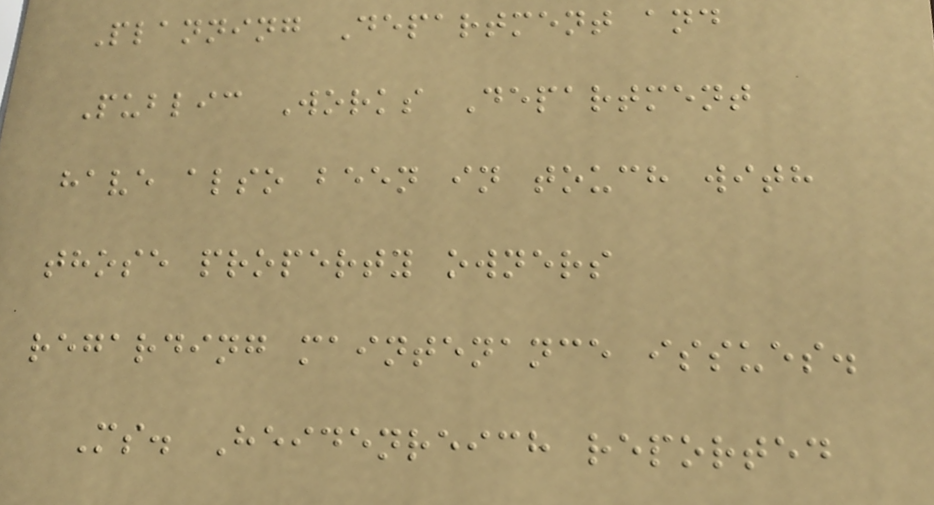Planning Department and
Public Works Department
have also been in touch with
those property owners
regarding maintenance issues.
Ms. Heidenreich reported
